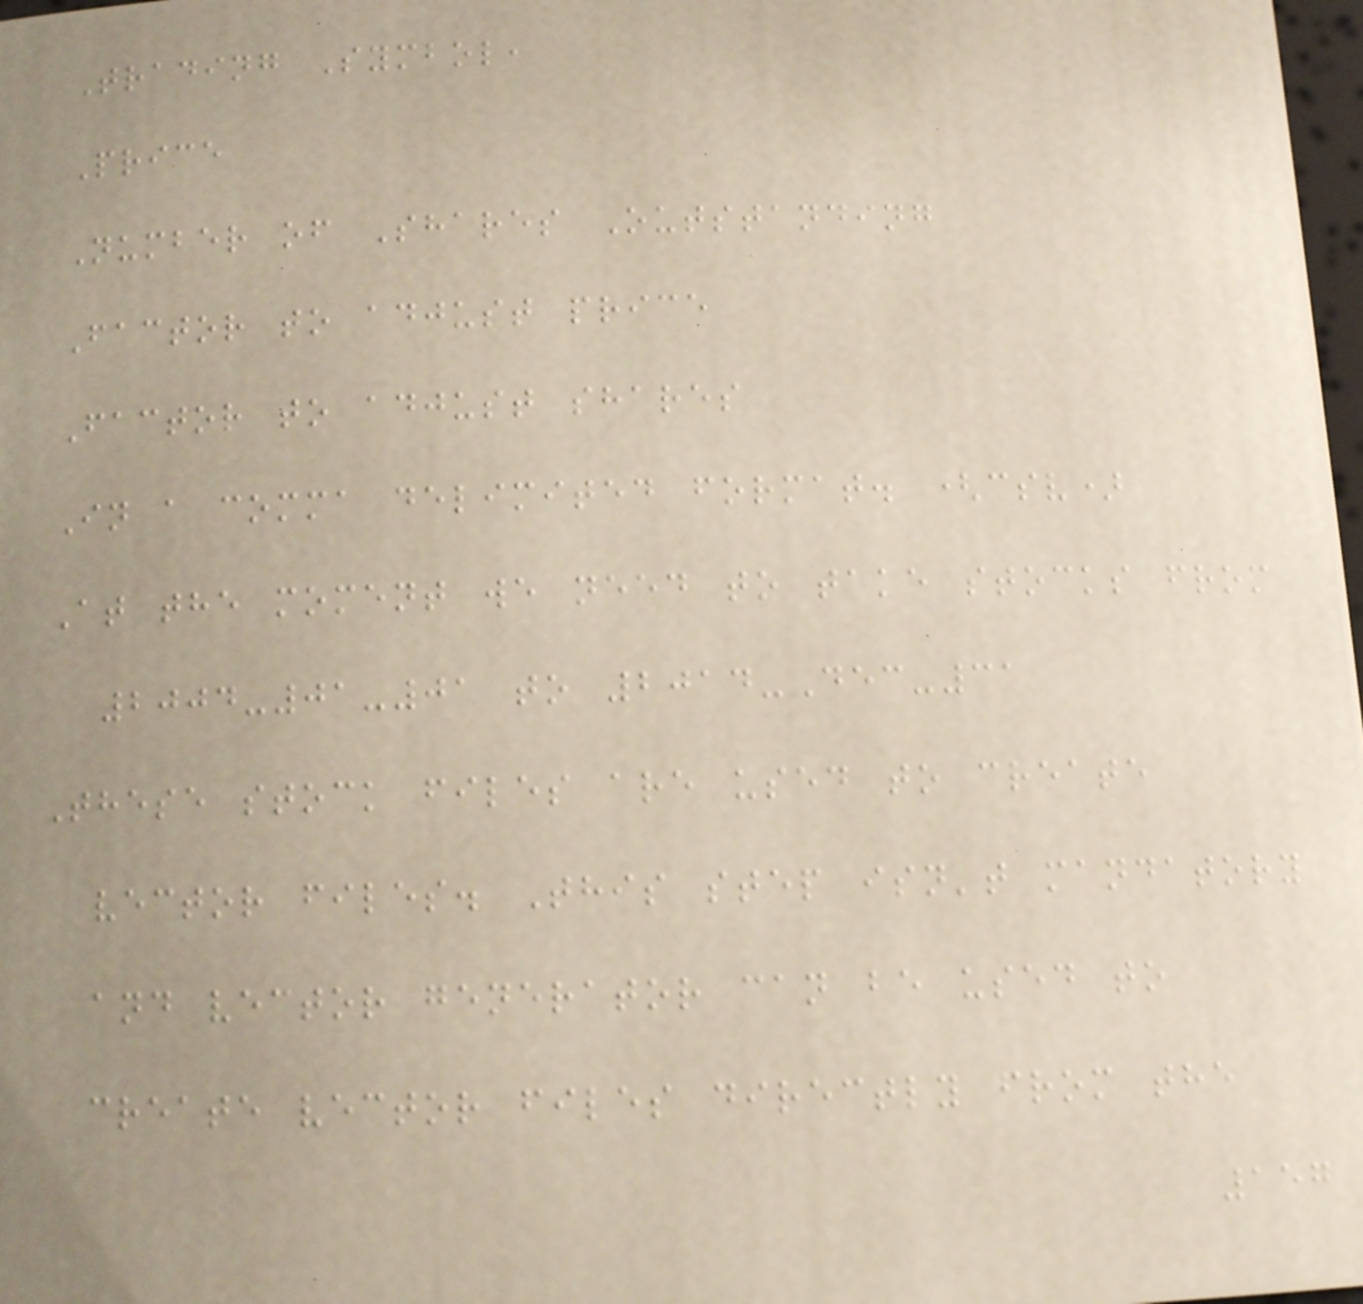Trading Symbol,
Price
Number of Shares Outstanding
Factor to adjust price
Factor to adjust shares
In a comma delimited format. (csv)
At the moment we need to take stocks from
2004-01-01 to 2014-Dec-31
These stock files are used to create
vector files. This step isn't mandatory
and vector generator can be used to
create vector files directly from the
157
